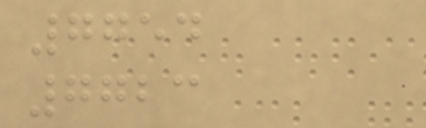7754
7723
